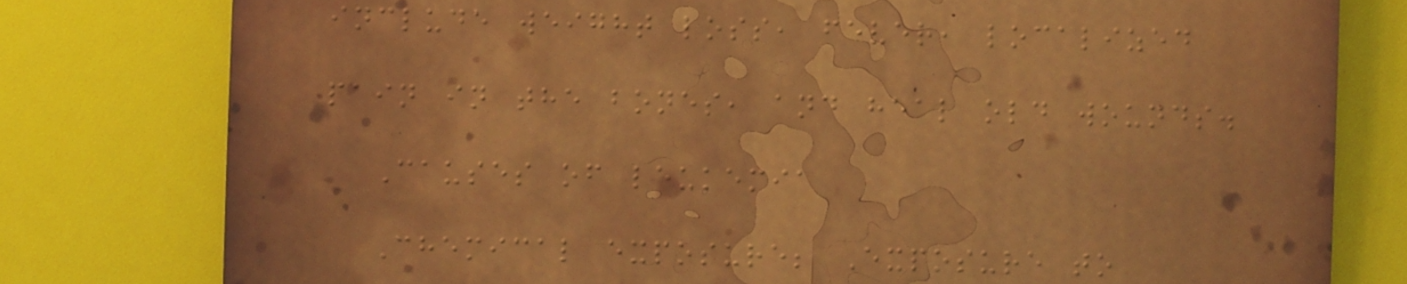include weight loss, fever, localized
pain in the bones, and heal old wounds.
Causes of leukemia
Chemical exposure; Exposure to
